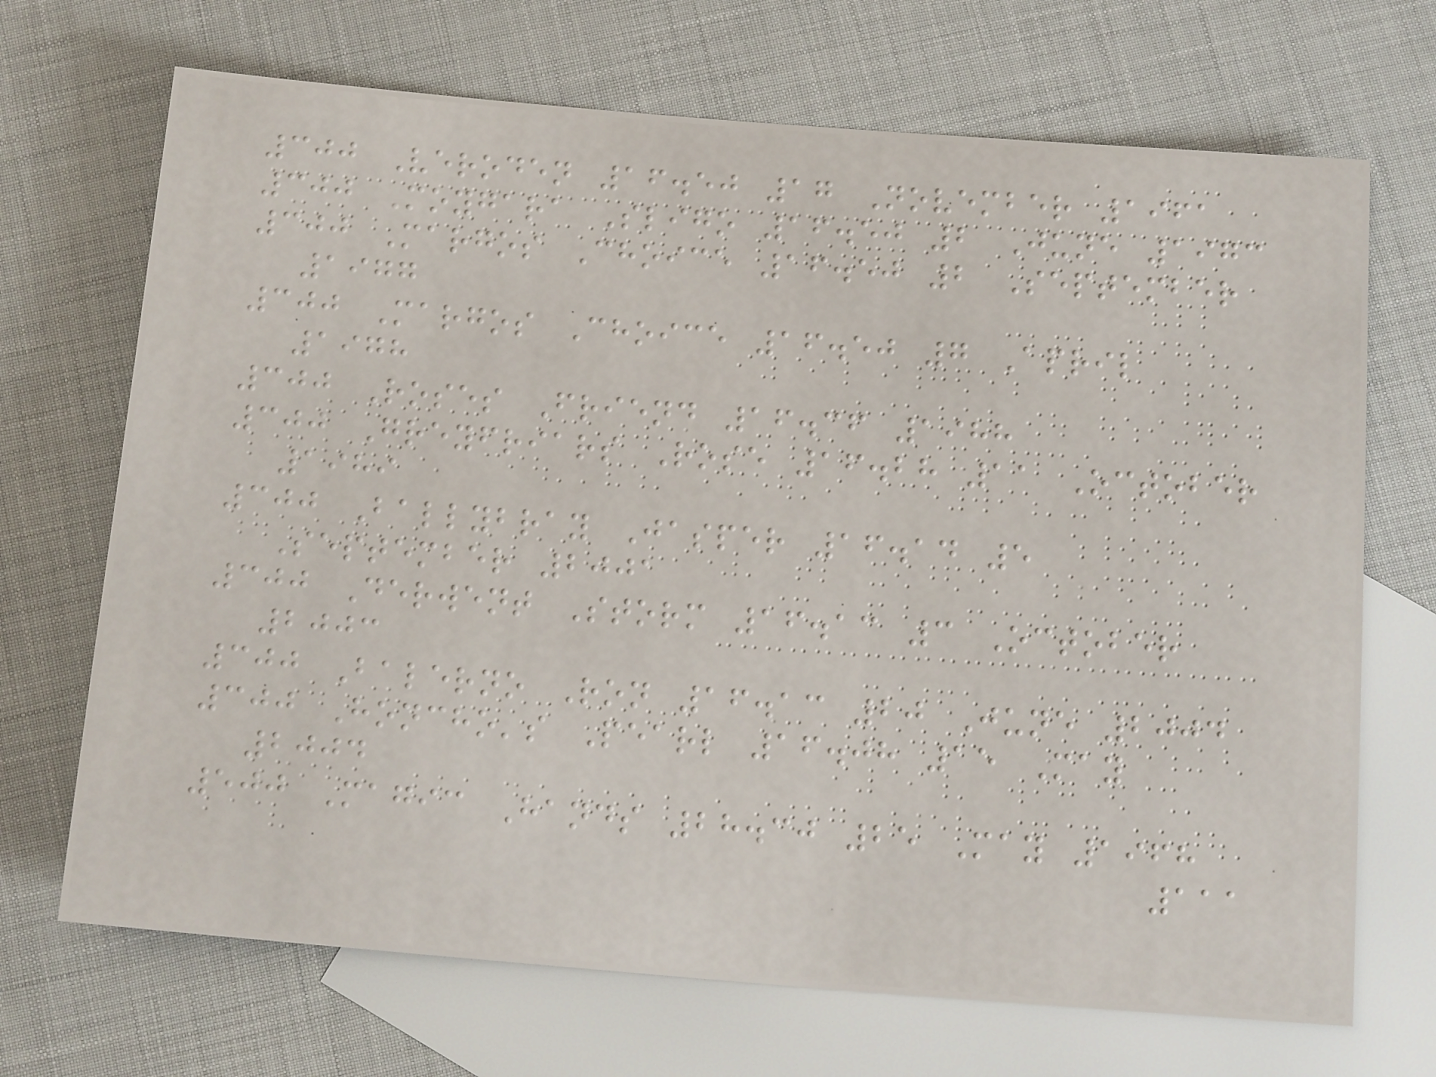300 Veroden 16.50 17 November 1961
300 Moygara Sligo 16.50 2 June 1973
300 Margos Choice 16.50 2 September
1977
300 Margos Choice 16.50 7 April
1978
300 Roses Friend 16.36 1988
300 Greyfriars Rose 16.28 11 October
1989
300 Ballybray Jasper 16.14 5
September 2001
300 Derwent Storm 16.13 3 October
2003
300 Balerno Ron 16.13 20 June 2004
300 Honcho's Pearl 16.08 15 May
2004
500 Magic Hands 28.30 25 May 1968
111
